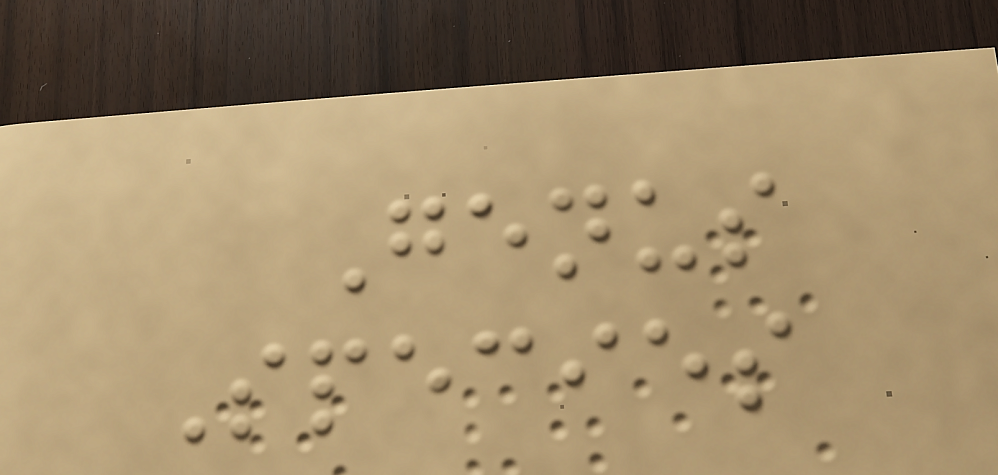Genus
Species
